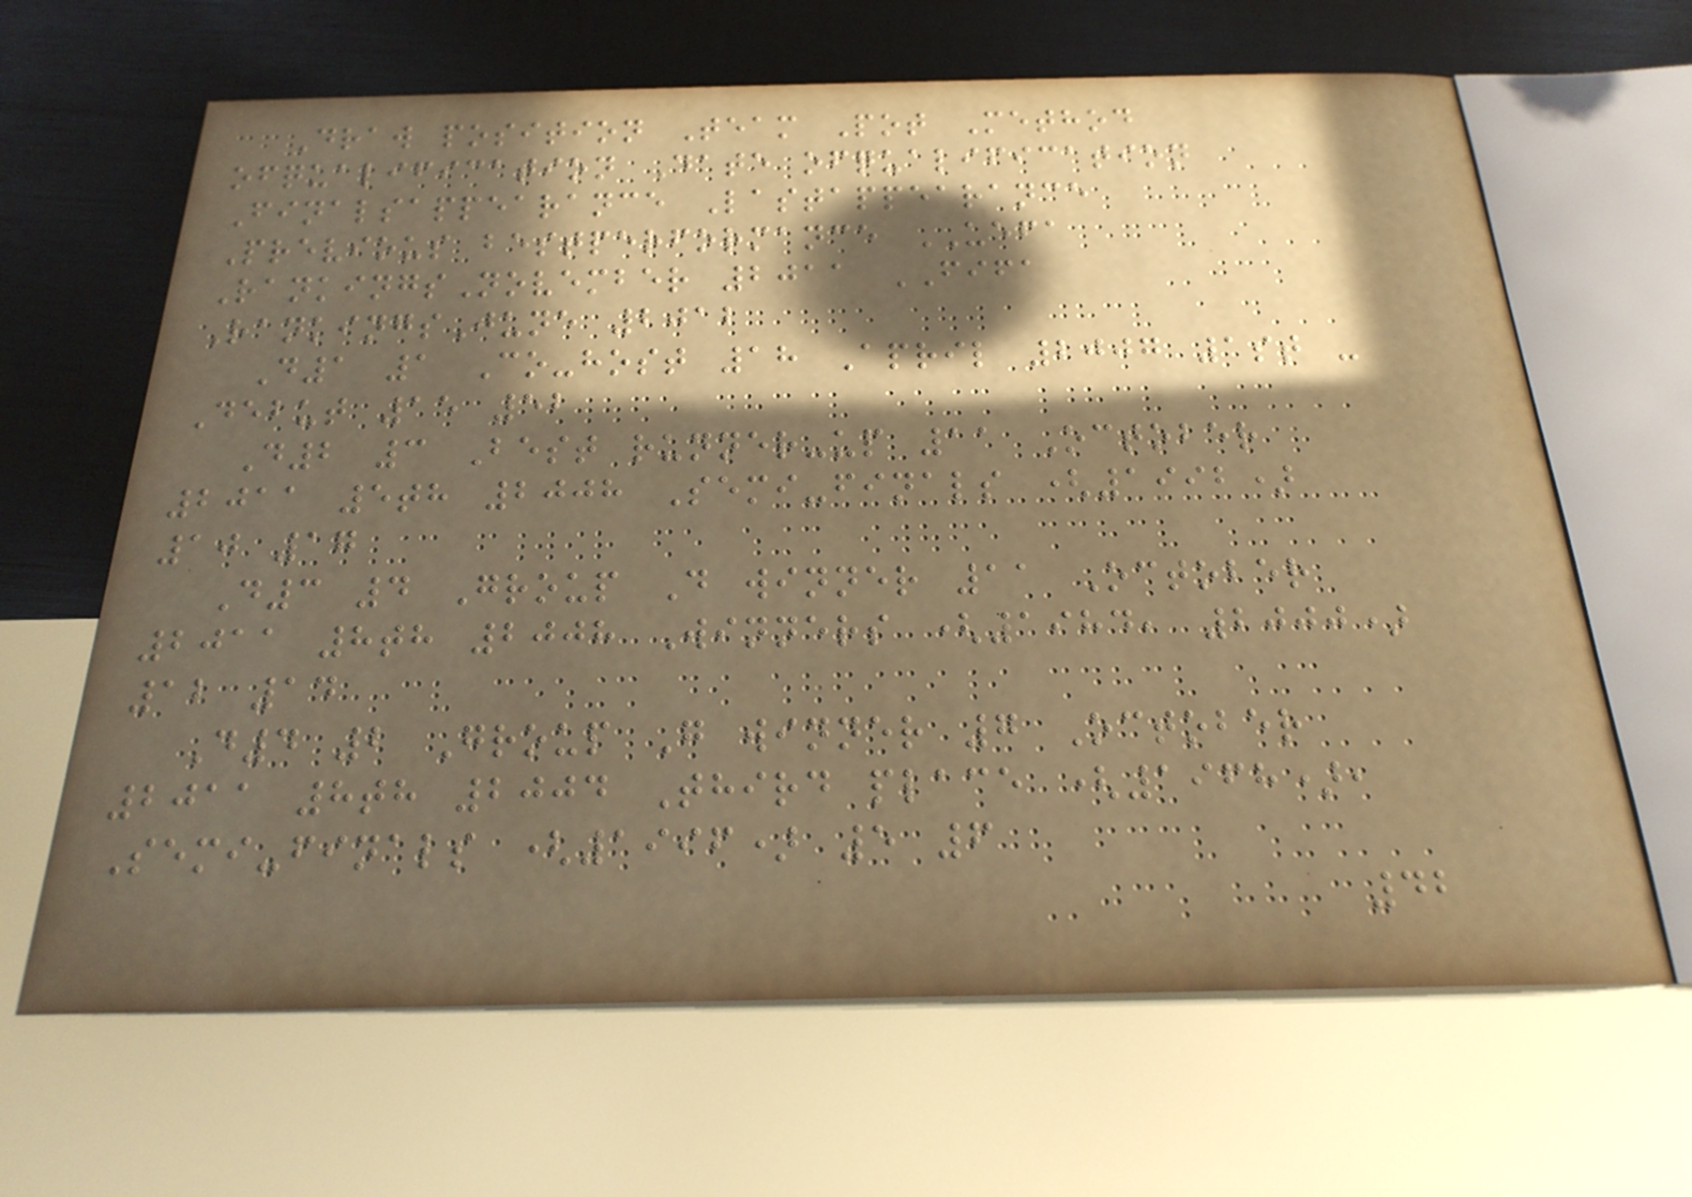Draw position Team Pot Method
ofqualification Date ofqualification
Finalsappearance Lastappearance
Previous bestperformance UEFA
RankingsNovember 2011 FIFA
RankingsJune 2012
D1 1 Co-host 18 April 2007 1st -
Debut 15 52
D2 3 Best runner-up 11 October
2011 5th 2008 Semi-finals (1992)
10 17
D3 4 Group D winner 11 October
2011 8th 2008 Winners (1984, 2000)
12 14
D4 2 Group G winner 7 October
2011 8th 2004 Third place (1968),
Semi-finals (1996) 5 6
42
